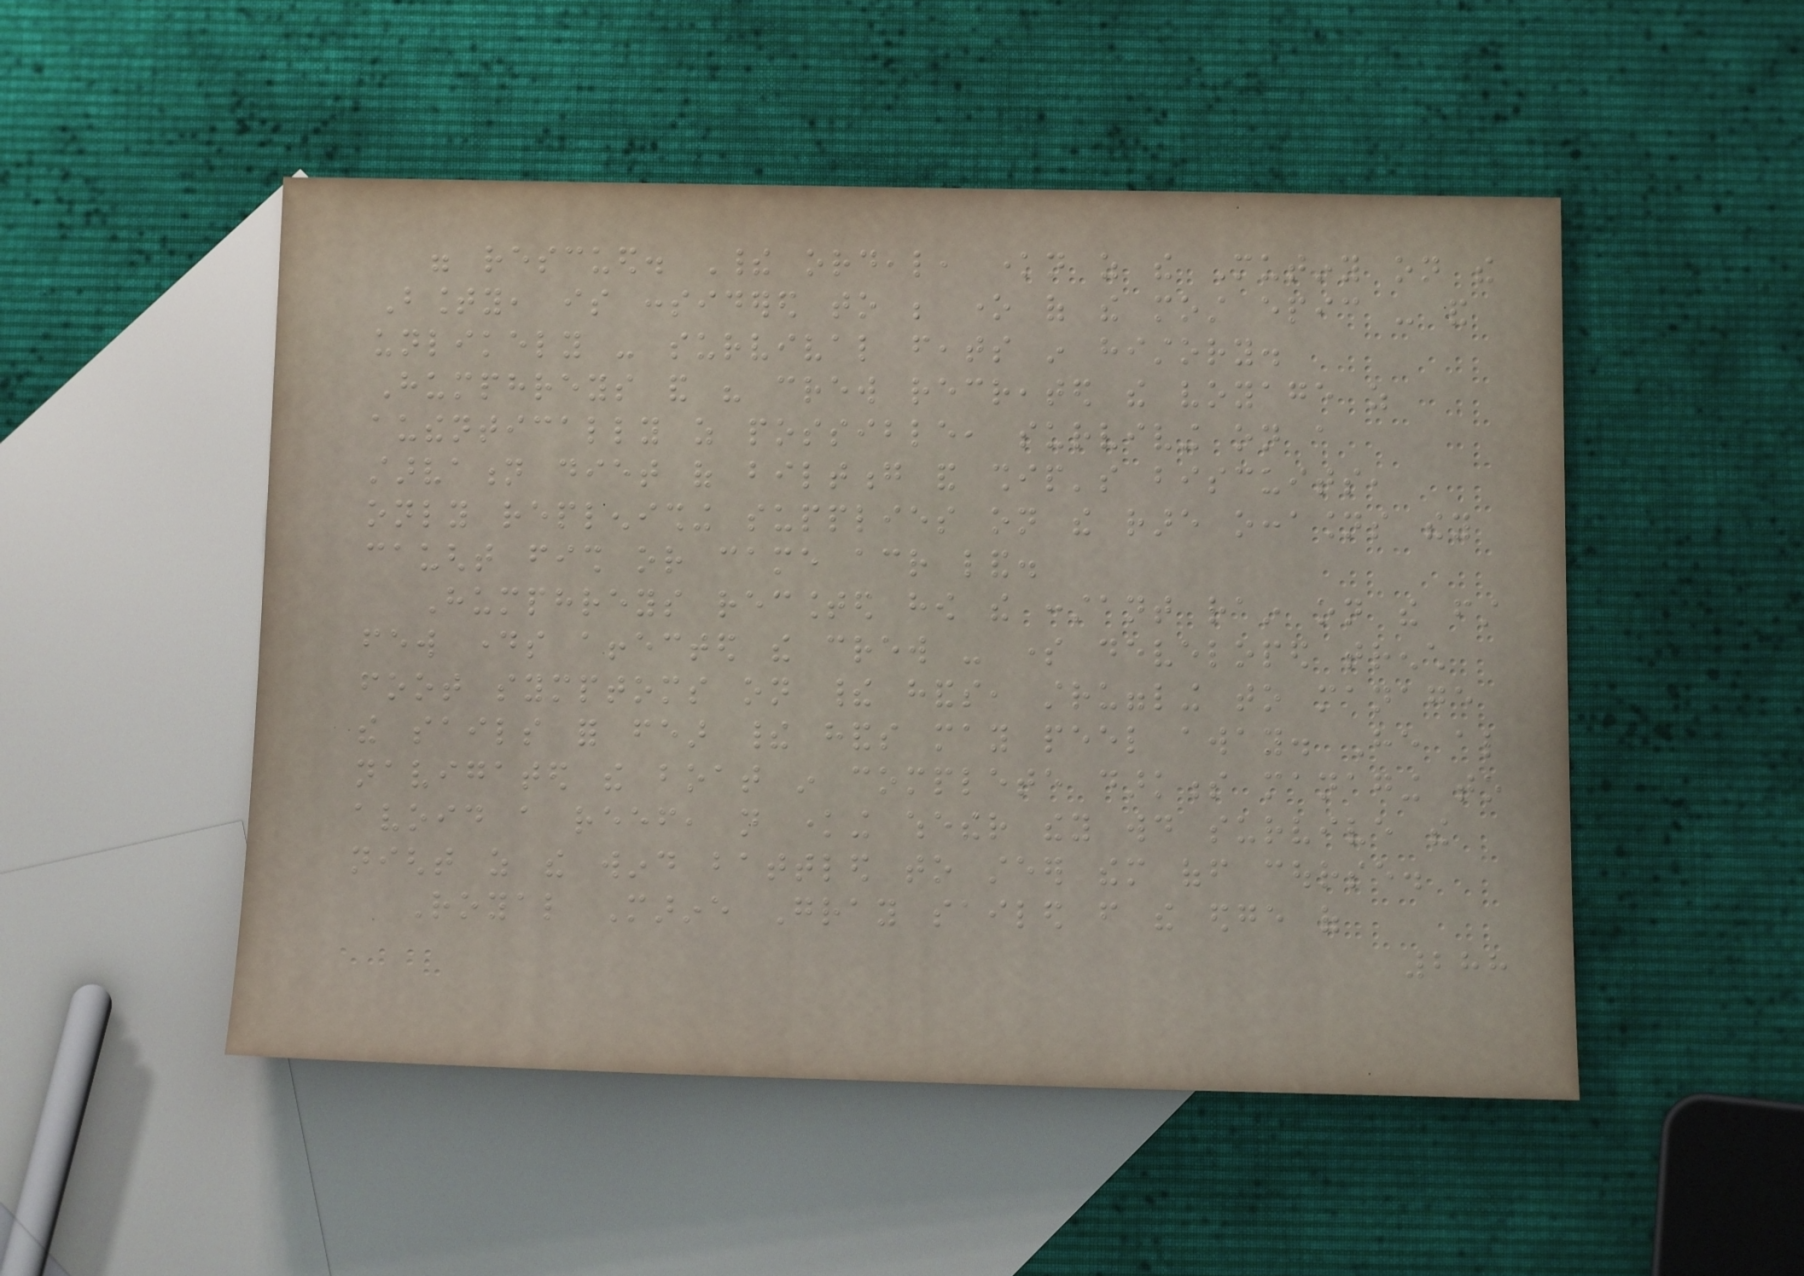were rescued. Their ordeal, known as the Mutiny on the
Bounty, is considered to be one of the most epic - and
unlikely - survival feats in history.
Humphreys and his crew recreated the voyage as
authentically as possible, surviving on a
starvation diet of biltong and ship's biscuits,
only replenishing supplies on the rare occasions they
caught fish or came across land.
Humphreys recounted how the constant rain on the first
few days affected the crew - some developed trench
foot symptoms on their hands, struggling to manage
the sails for fear their hands may peel away. He also
navigated the boat in complete darkness managing to
avoid a reef, not knowing whether they would survive the
night as the wind battled to steer them off course.
Royal Marine Gray sailed from the edge of
288
